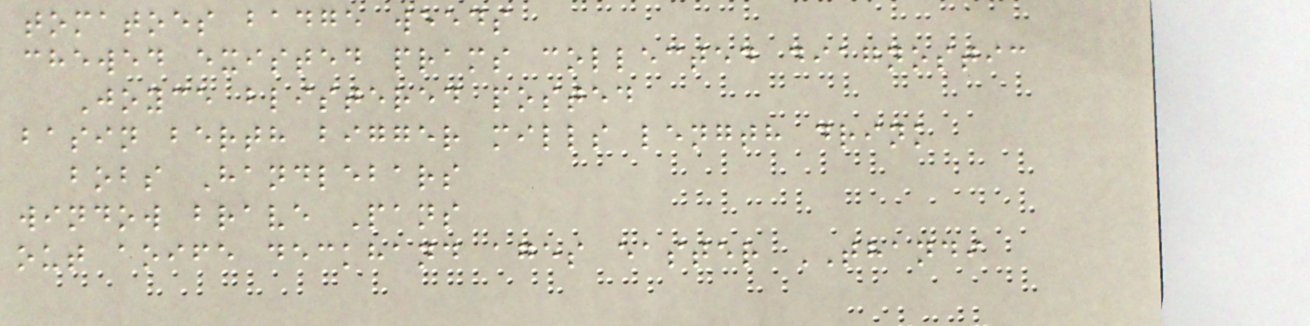tomatoes badge weeds
chewed existed prams collected diagnostic
Joyce blistered posted
basin berth bigger mills length drink
bobs Handlebars
window brave Pans
out aoife deckhand ages easter THANDI
